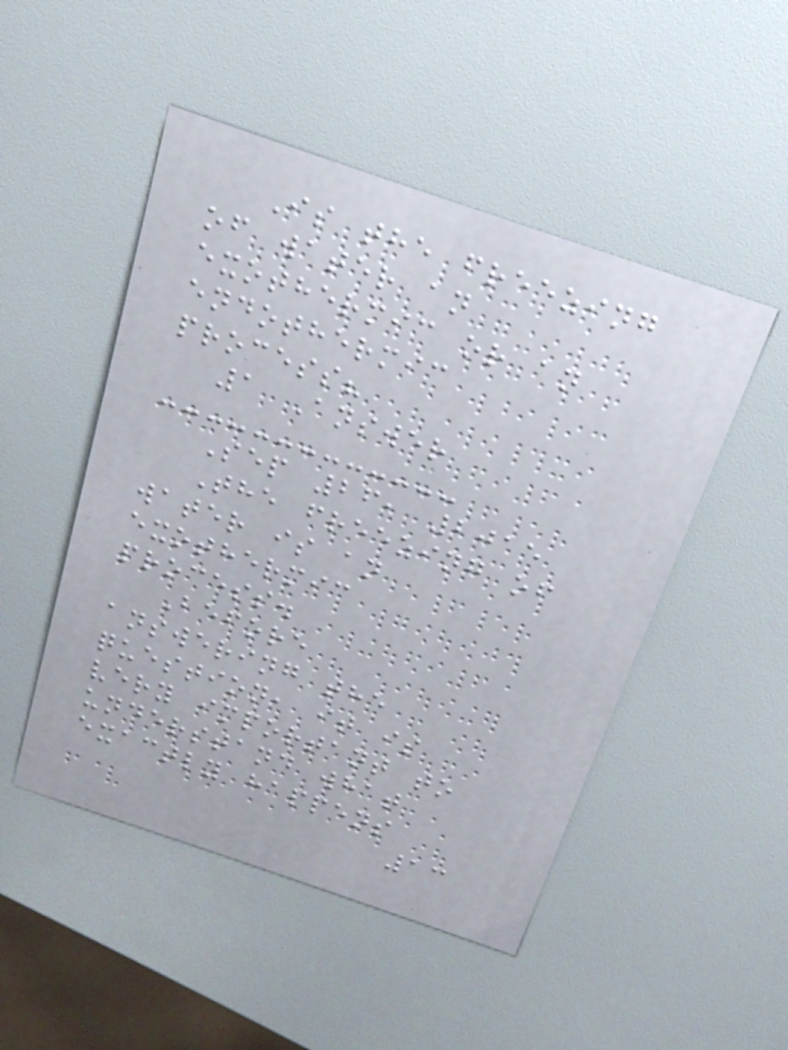Is the freezing
of water an
exothermic or an
endothermic
process?
1 Answer
Sep 26, 2015
The freezing of
water is an
exothermic
process.
Before
answering the
question, it is
very important to
understand what
exactly happens
13
